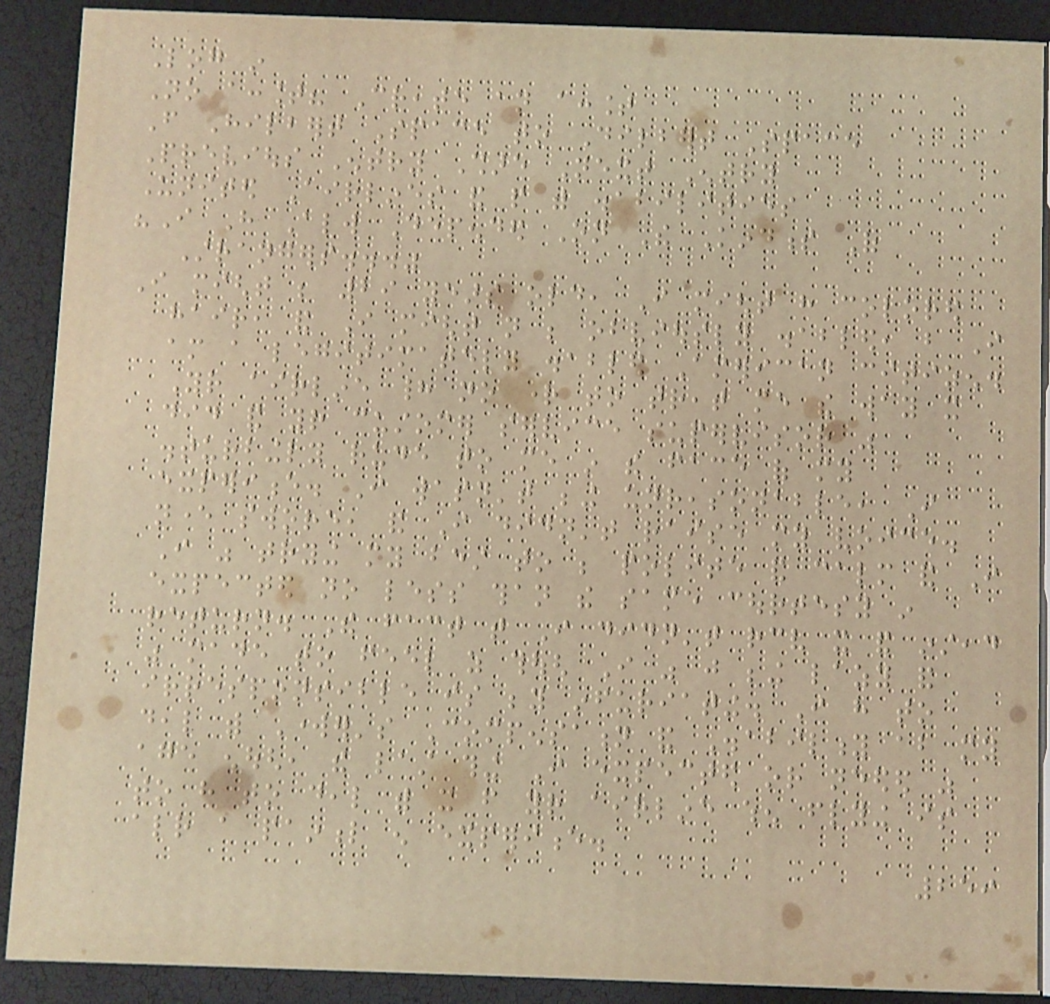Log in
No account? Create an account
From Hilbert Space to Dilbert Space
Previous Entry Share Next Entry
United Airlines and people with disabilities
"I Have Always Depended On The Kindness Of
Strangers..."
I might be 29 years old, I might have colored
hair, and I might not be obviously disabled, but I
am a legitimately disabled American citizen.
Your airline had no right to treat me the way it
did and your customer service supervisor was
disturbingly rude to me in the face of my
experience. I wasn't being unreasonable, I
never swore, and I didn't raise my voice.
I was trying my best to be polite and calm and I
expected no less than the same courtesy in
return. The fact that I didn't receive it and instead
was made to feel as though I was just being lazy and
irresponsible is beyond infuriating. I have to
deal with Worker's Compensation and Disability about my
age enough, the last thing I expected or needed was
to have to deal with it from your airline when flying is
already a painful enough experience.
259
